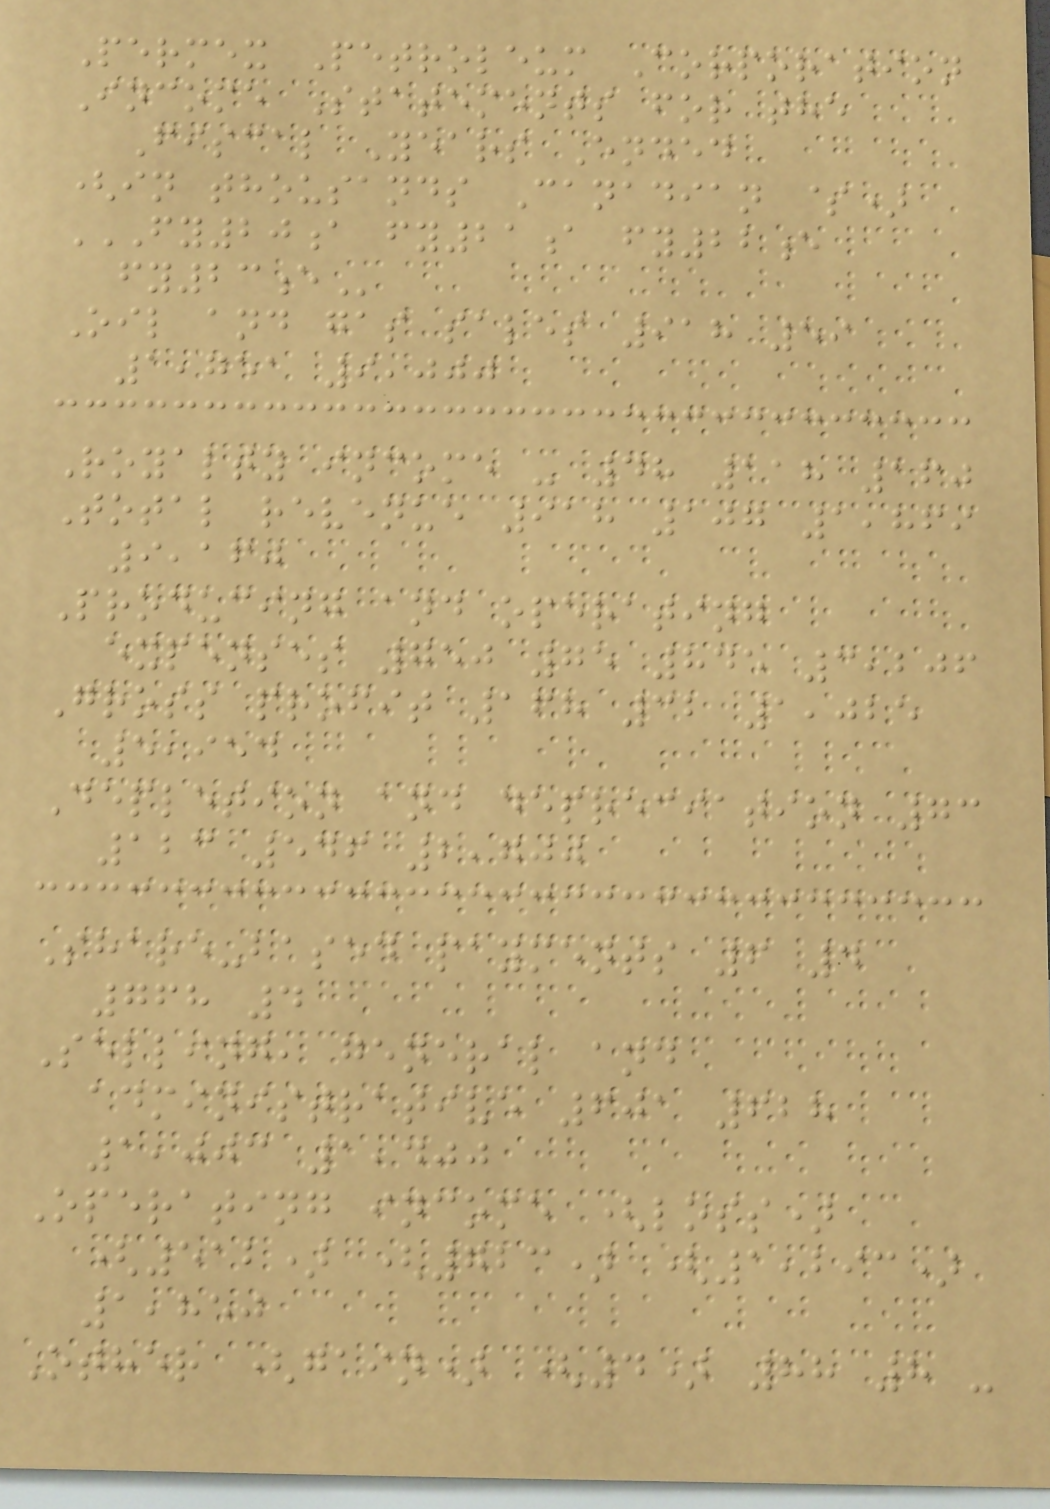Permex Petroleum Corporation
Income Statements for the
Fiscal Years Ended
(in thousands Canadian $)
FY20A FY21A FY22E
FY23E
Oil and gas sales 918 59
1,751 9,000
Royalty income - 48 118 160
Total revenue 918 107 1,869
9,160
Producing and operating
expenses 750 75 845 3,206
Gross profit 168 32 1,025
5,954
Depletion and depreciation 73
123 546 2,700
Share-based payments 6 4
768 4
Selling, general and
administrative 601 628
1,003 1,400
Operating income (loss)
(512) (723) (1,293)
1,850
Other (gain) (4) 88 8 -
